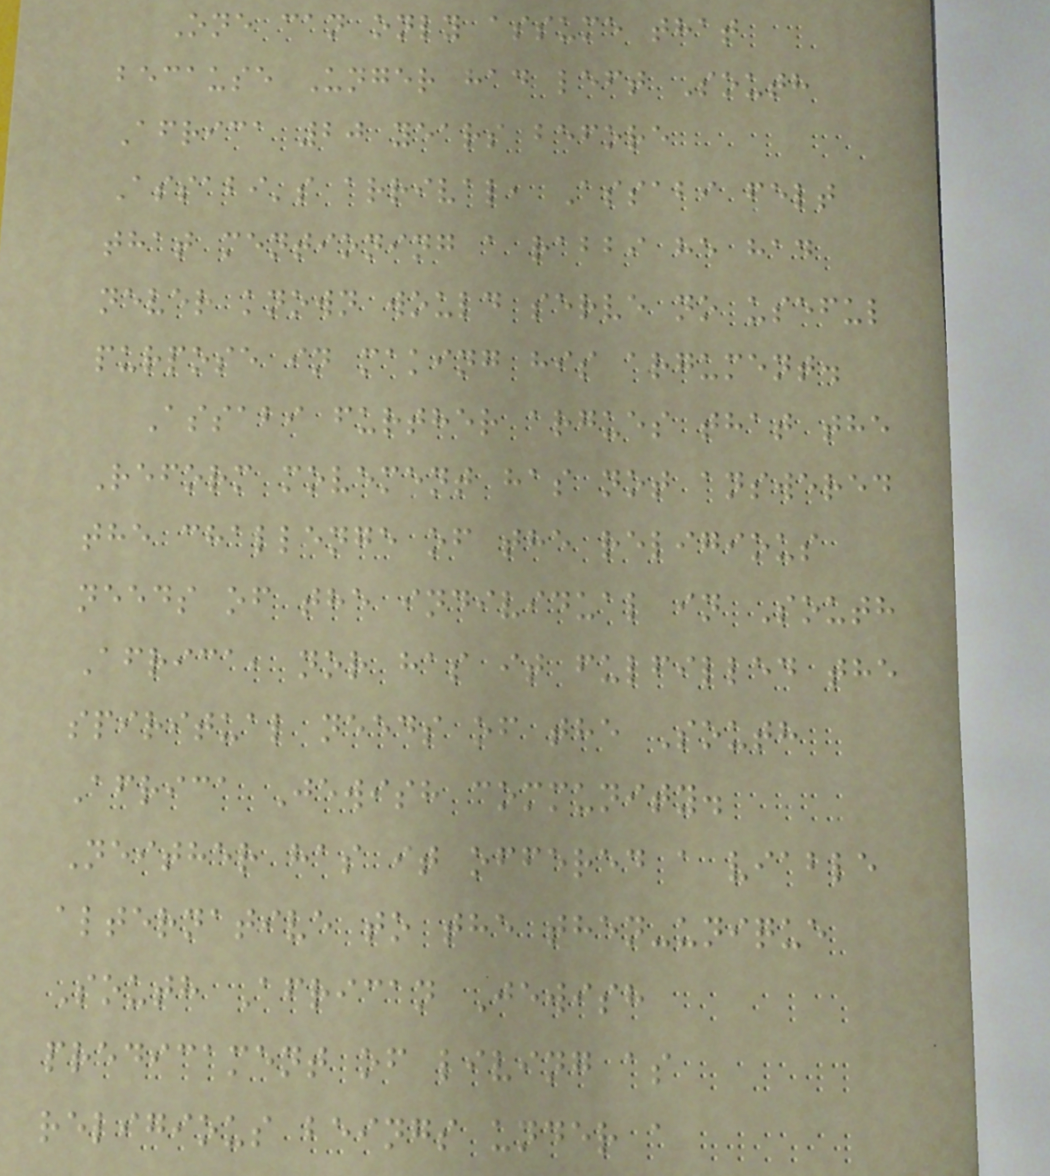One can only assume that
because Unger had left South
Africa 20 years before
Assabi's arrival, Assabi felt
that mentioning a rabbi he had
never known would serve no useful
purpose in making his argument.
Assabi further argues that the
Reform movement has not answered
the challenge of the religious
needs of the individual in South
Africa, nor has it fulfilled the
spiritual needs of the South
Africa Jewish community.
Neither has it offered a viable
alternative to the then-unique
South African Jewish
predicament of living as
religious beings under a
